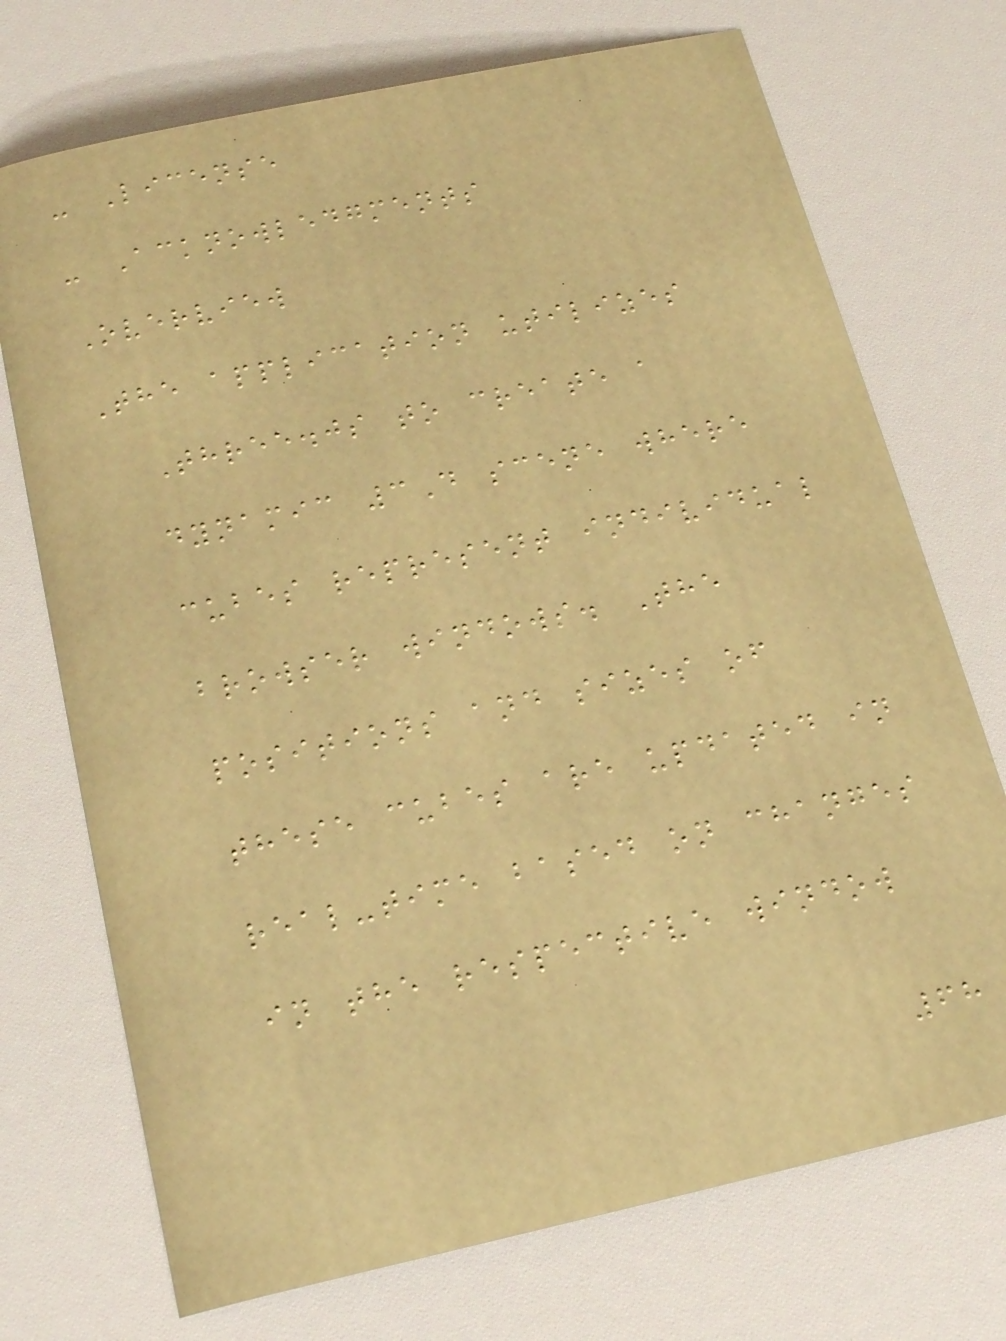- License
- Acknowledgments
Overview
The application utilizes
Three.js to create a
dynamic 3D scene where
cubes represent individual
browser windows. The
positions and sizes of
these cubes are updated in
real-time based on changes
in the respective window
68
